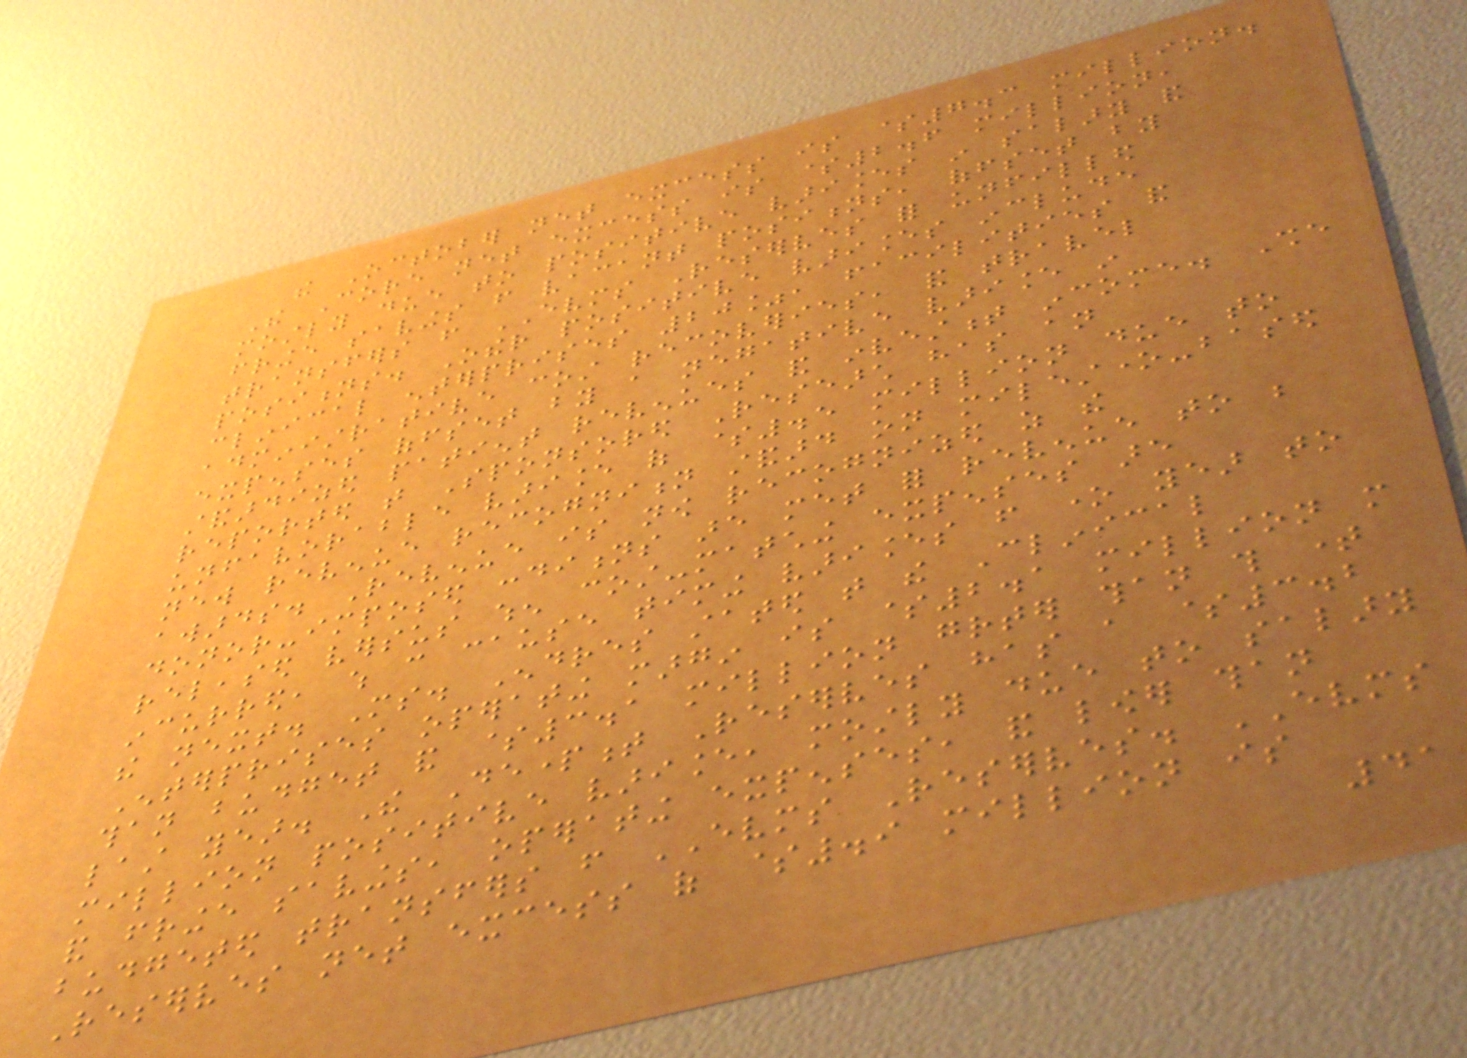the October net excess is $7.3 million.
The Core net excess is $2.6 million,
mostly due to positive variances in salary and
fringe savings from vacant positions, offset by
transfers from EVMS Reserves for unfilled
positions. Other positive variances include
clinical enterprises 20%, facilities and
administrative cost recoveries, and travel
expenses offset by a negative variance in
standardized patient revenues and investment income. She
reported that Sponsored Research has an
unfavorable variance of $.5 million due to
new revenue recognition standard on milestone-based
awards. Revenue is now recognized as the
donor-imposed conditions are met for revenue to be
released versus when cost-matching expenses are
incurred, which can cause timing variances from one year to
the next. Ms. Endres stated that the Clinical
Enterprises operating margin is $2.1 million more
than budget and $3.1 million greater than this time
last year. The Department Reserves has a $3.2
million positive variance, mostly due to salary
and fringe savings, operating expenses, and lower than
budgeted transfers from EVMS Reserves. EVMS
Reserves net excess of $.9 million is
41
